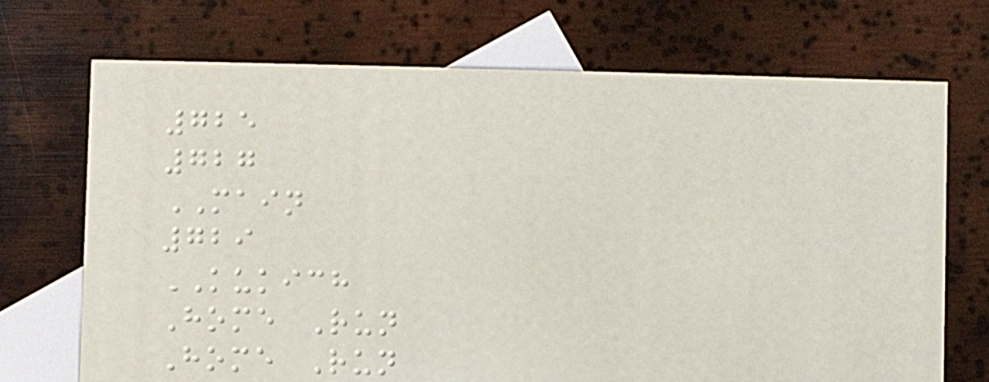725
727
MAIN
729
KUKICH
Home Run
Home Run
